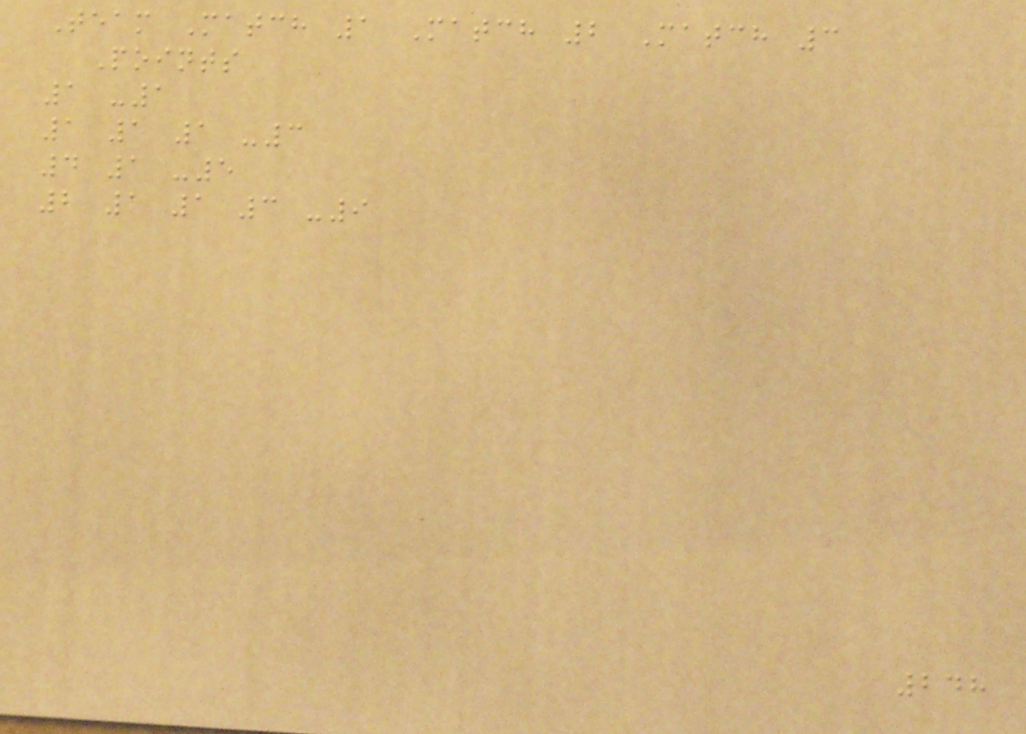Team Match 1 Match 2 Match 3
Points
1 -1
1 1 1 -3
4 1 -5
2 1 1 3 -9
248
